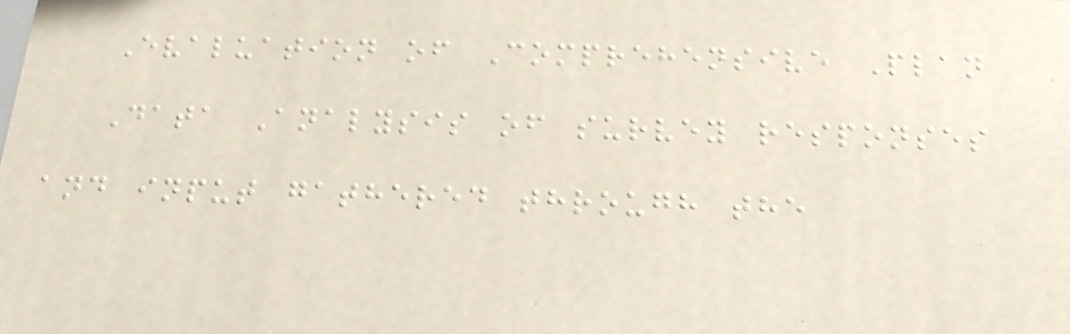Evaluation of Comprehensive Plan
Data Analysis of survey responses
and input gathered through the
